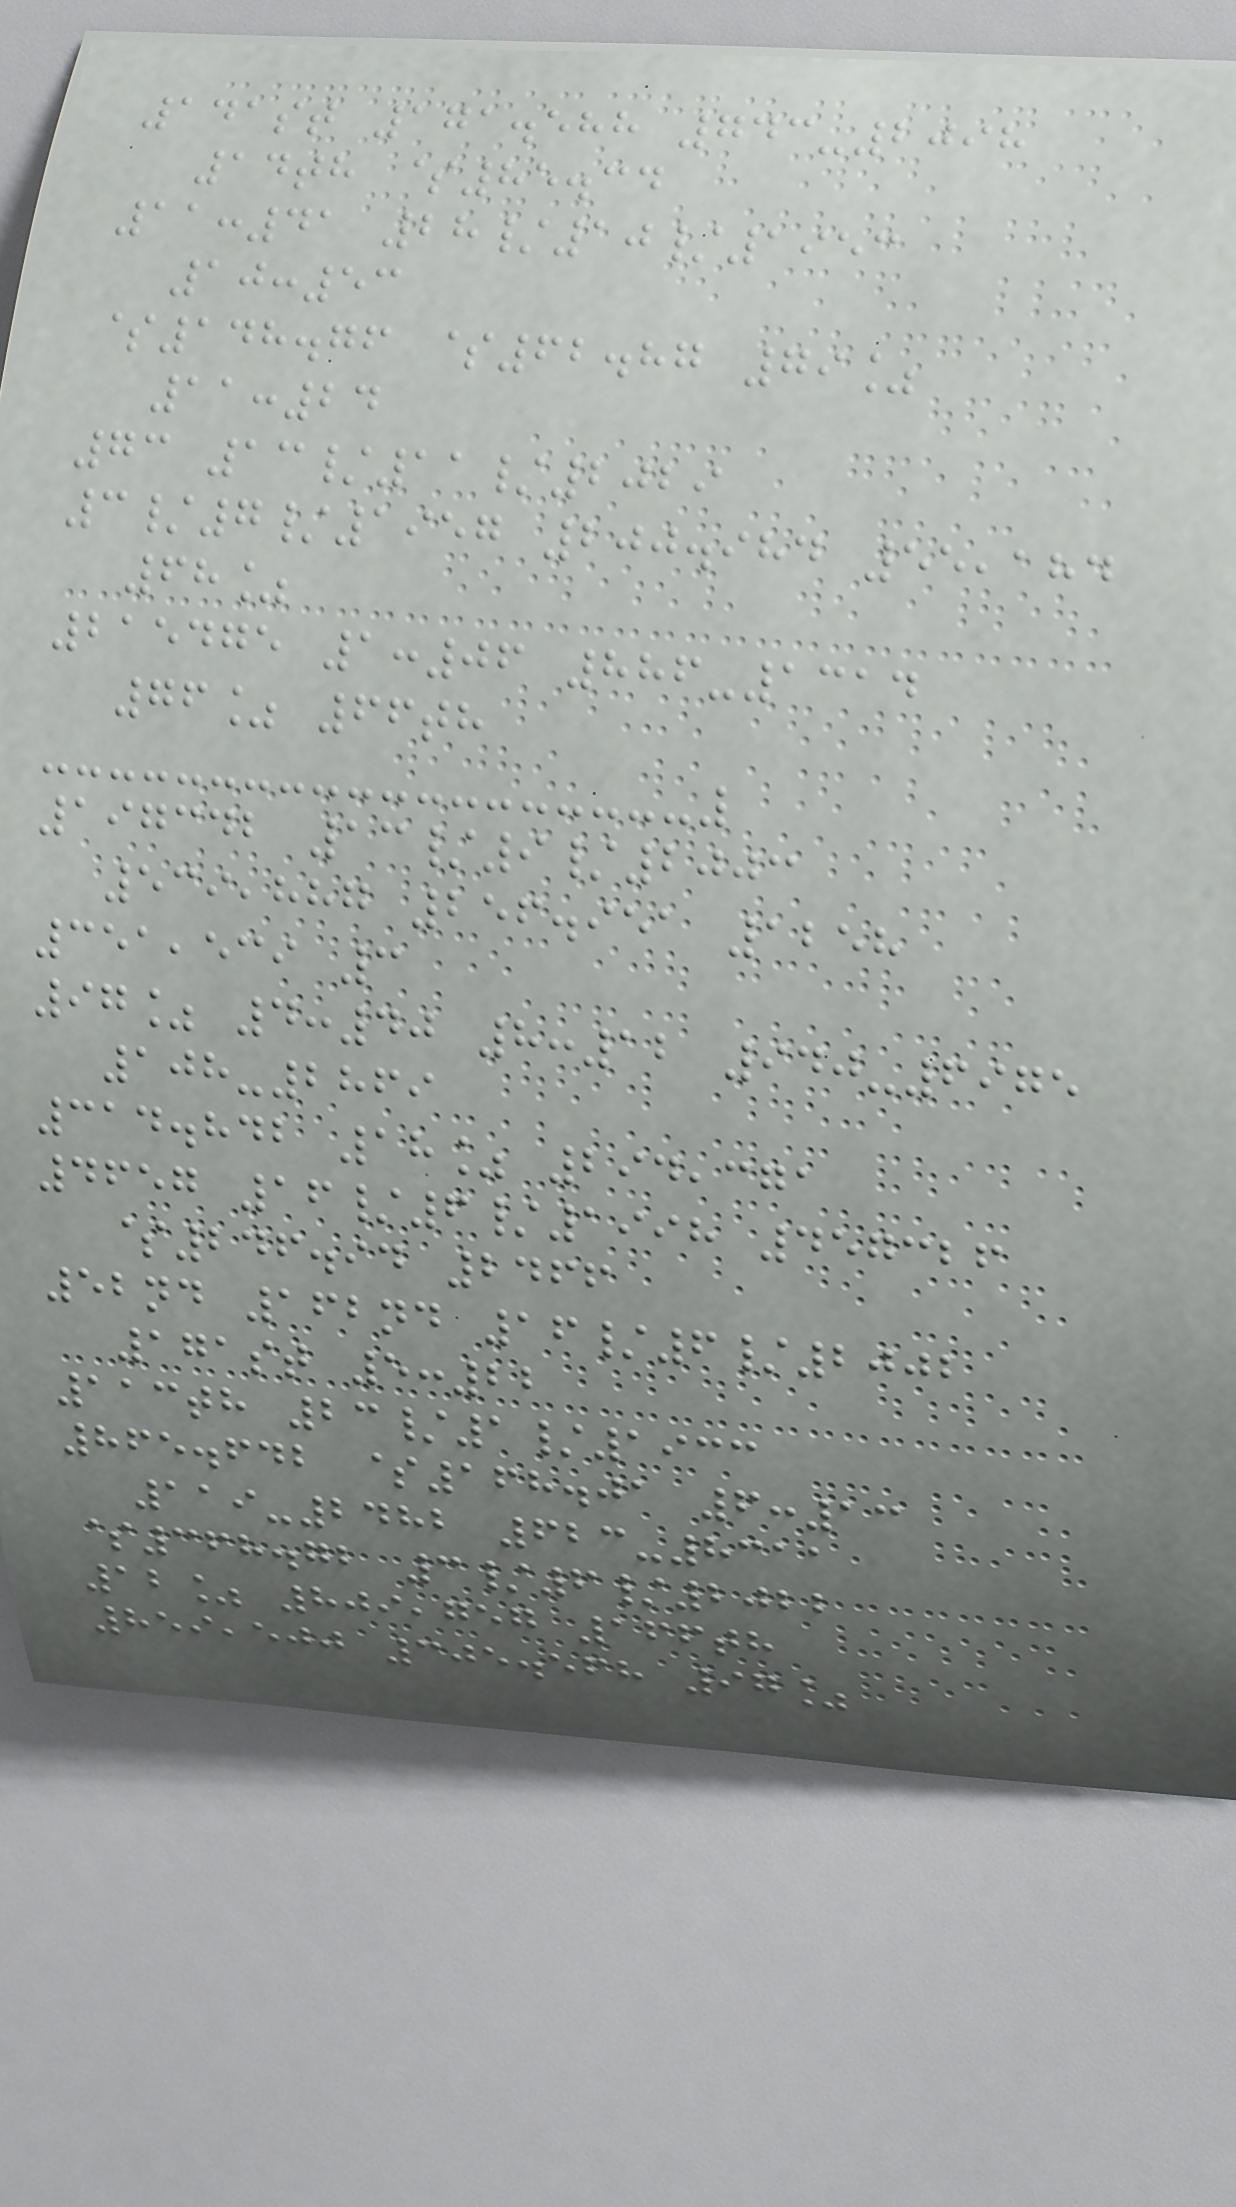141st 171.588 743-2098
14th $85.34
11:41 28/10/1953
10:53
$148.76 $62.87 79%
11:24
73 13/11/2029
3/7/1957 200.984 55,184
68%
215475 1:06 886-1314
76% 66th
197342 13/9/2003
539,887 256.951 1258
351,539 3
97% 4:40 8:12 940-6975
108-2869
314.842 18% 294,371
4657 16/6/1998 457326
$246.94 2466
52nd 162nd 16/6/2002
171st 5:22
113th 23/1/1933
865.642 $168.01 6:13
119-2482 623-8311
$368.72 3/6/2022
12% 809,757 166th
859,500 305.568 97%
